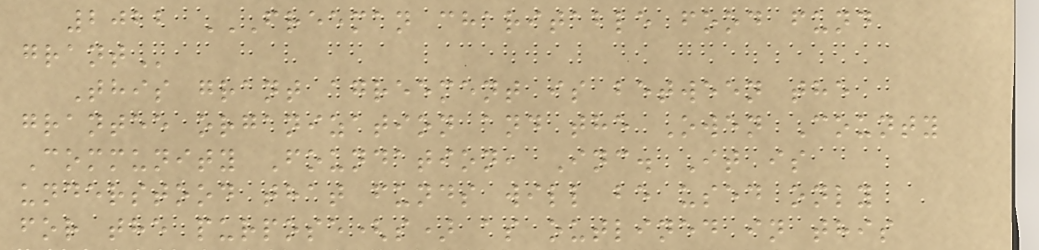2022 FREEMAN CHARITABLE FOOD FUND
GRANT
This grant agreement is between the
grantee organization and the Owen County
Community Foundation, Inc. It is
understood that funds will be used only
for the purpose(s) as outlined in this
